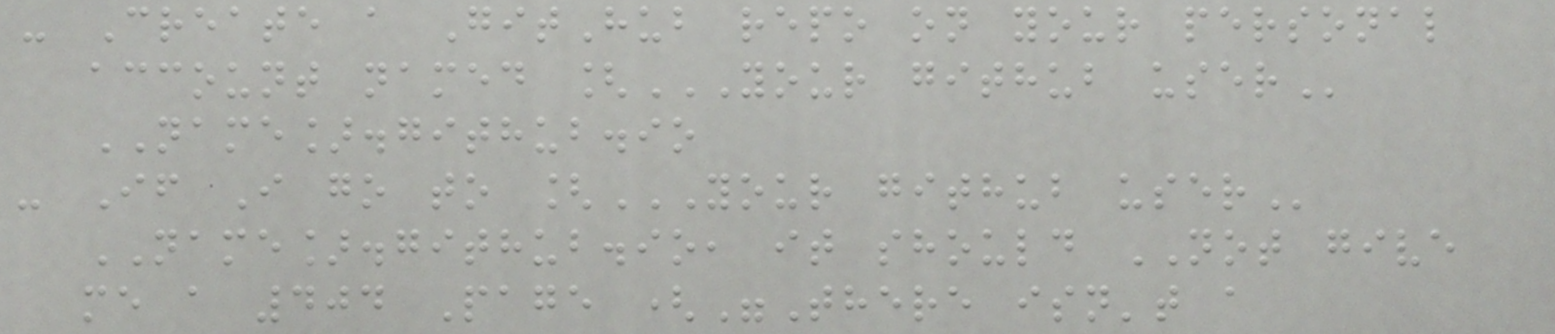- Create a GitHub repo on your personal
account named [YOUR GITHUB USER
NAME].github.io
- If I go to [YOUR GITHUB USER
NAME].github.io, it should NOT give
me a 404 Page ("There isn't a
